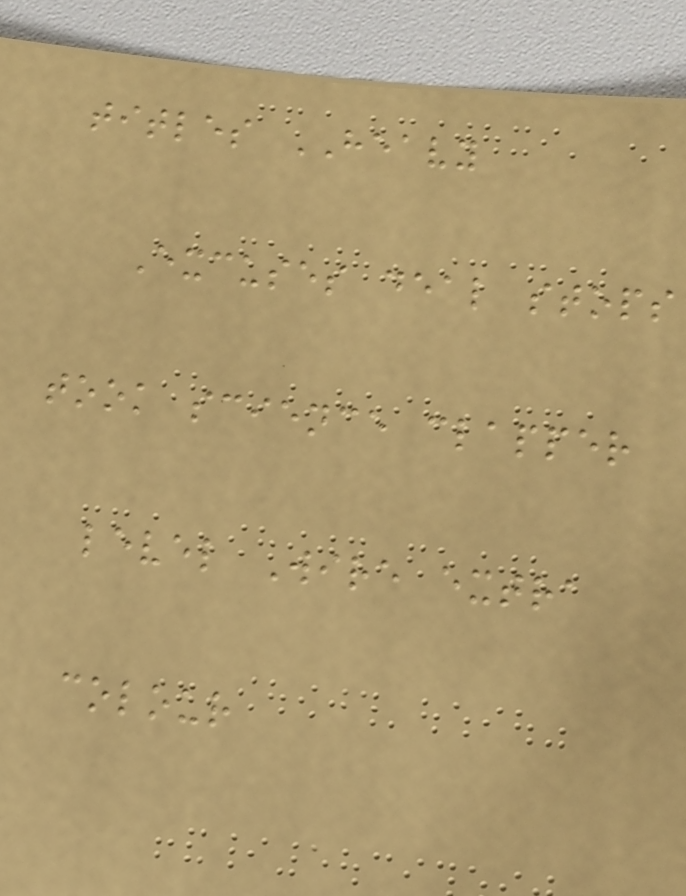titles HEAVY
Excuses deal stops
took science clapper
level Wire extra
colour
